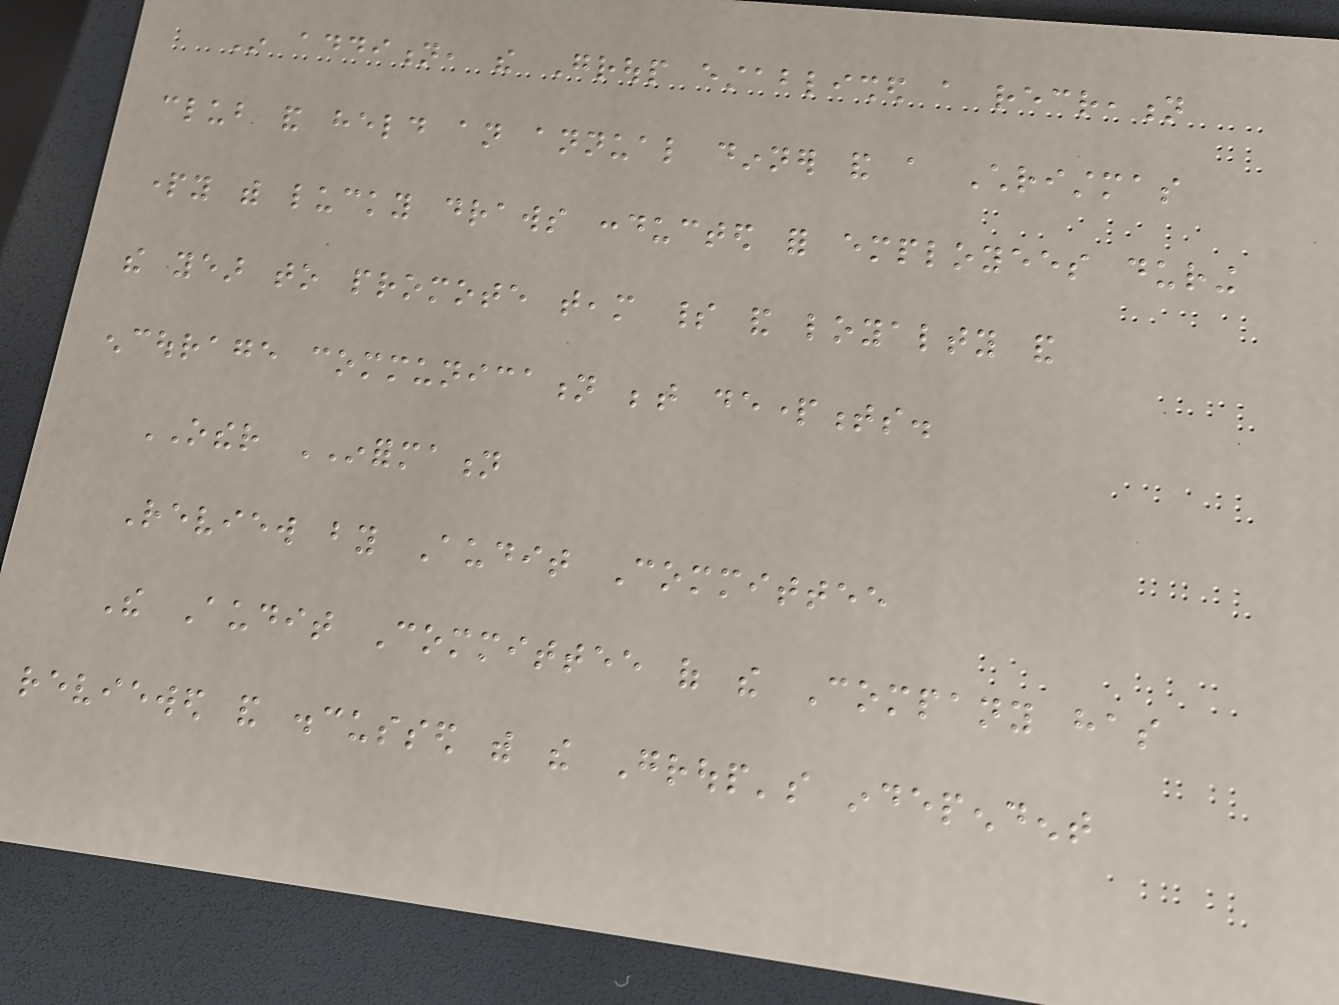In addition, the Group established a recreation
club and held an annual dinner and a Christmas
party with lucky draws conducted for employees during
the year to promote team spirit and loyalty and
encourage communication between departments.
OTHER INFORMATION
Review by Audit Committee
The Audit Committee of the Company has
reviewed and discussed with the Group's independent
